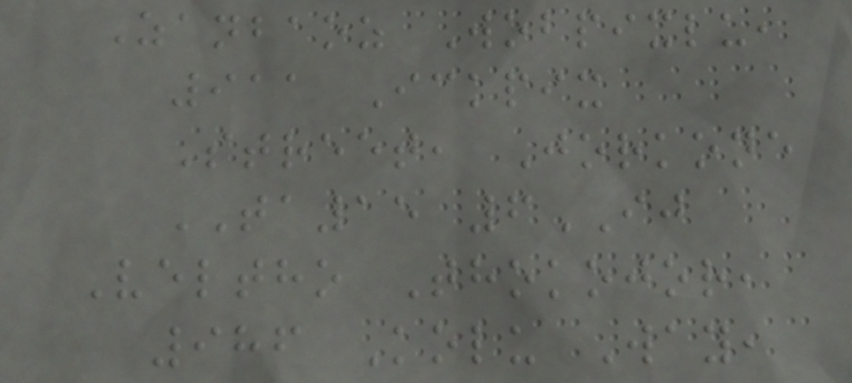Zanbaoz Wobpixlu,
911 Ickpix
Street, Jorkone
TA15 6IJ
Veltho Thokojor,
986 Kolu Way,
